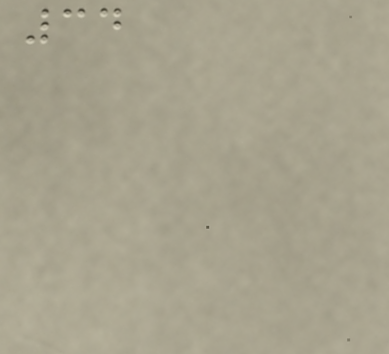34
